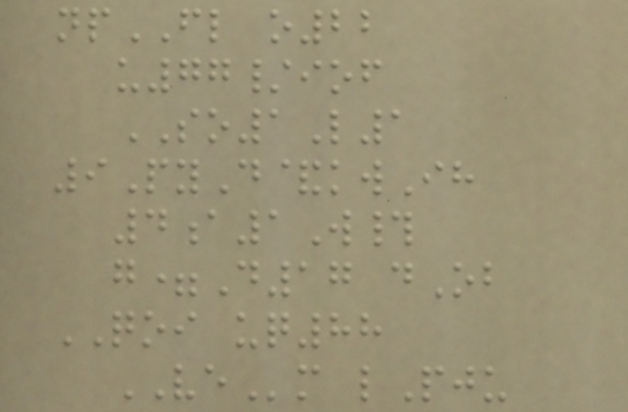npFL o22
u77/iof
SO1L1
9PyD&kwIh
4a1W#
g=D17 dOb
QOI uq88
VEm lPju
